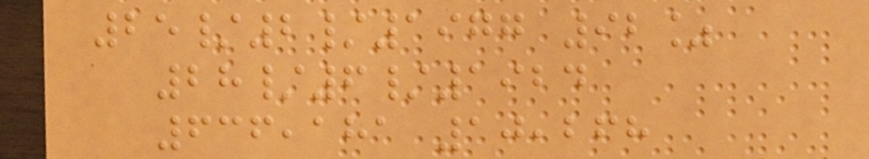25/2/1977 92%
28/6/1924
636,181 10,268
